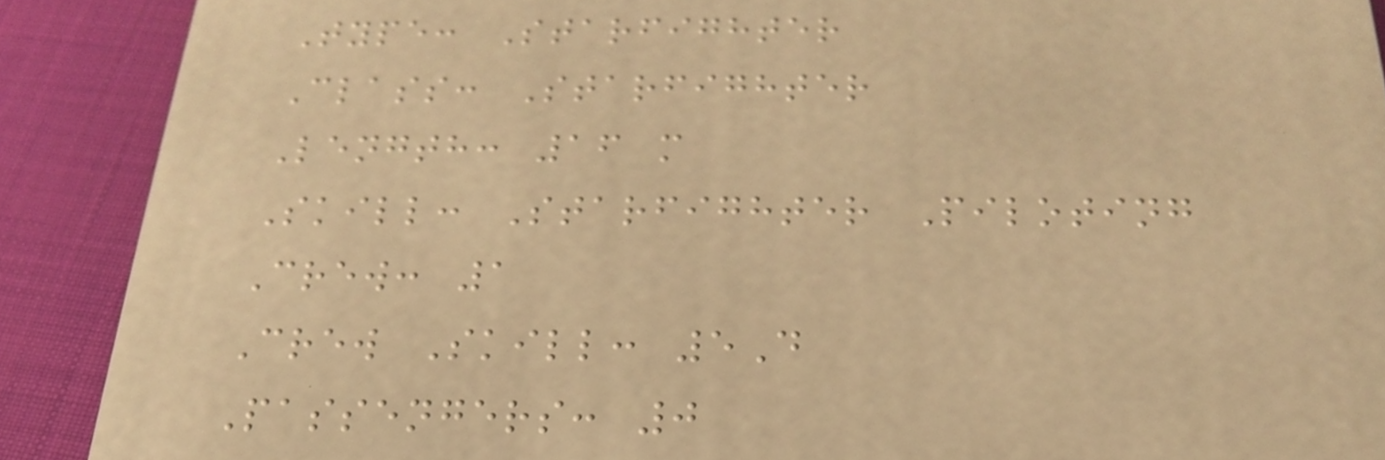Type: Starfighter
Class: Starfighter
Length: 16 m
Skill: Starfighter Piloting
Crew: 1
Crew Skill: 5D
Passengers: 0
